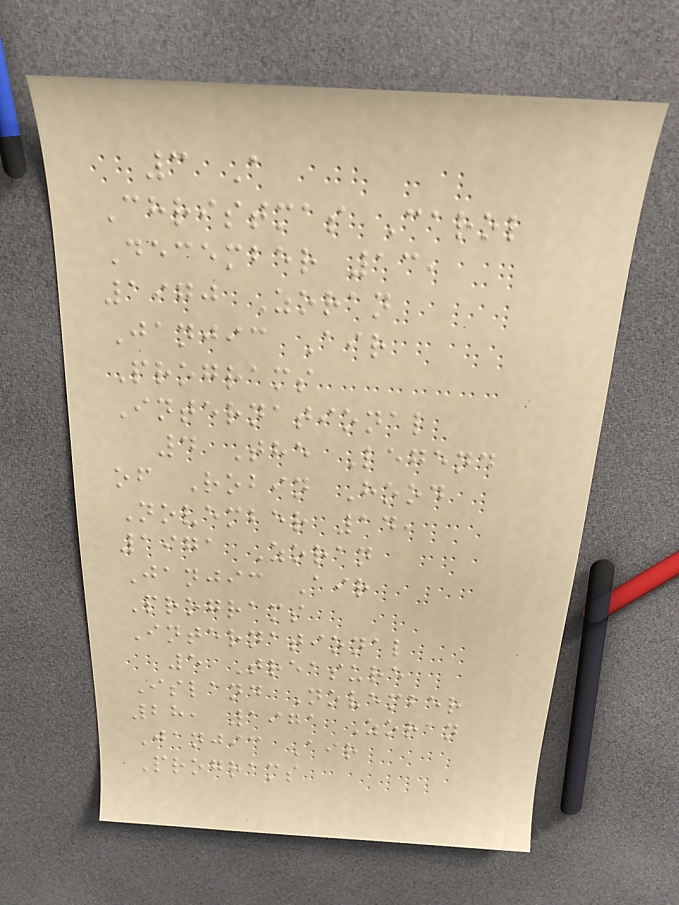3 A
Christmas Carol
December 13,
1970 Zoran
Janjic Air
Programs
International
4 The Legend
of Robin Hood
November 14,
1971 Zoran
Janjic Air
Programs
International
5 Treasure
Island November
28, 1971 Zoran
Janjic Air
Programs
